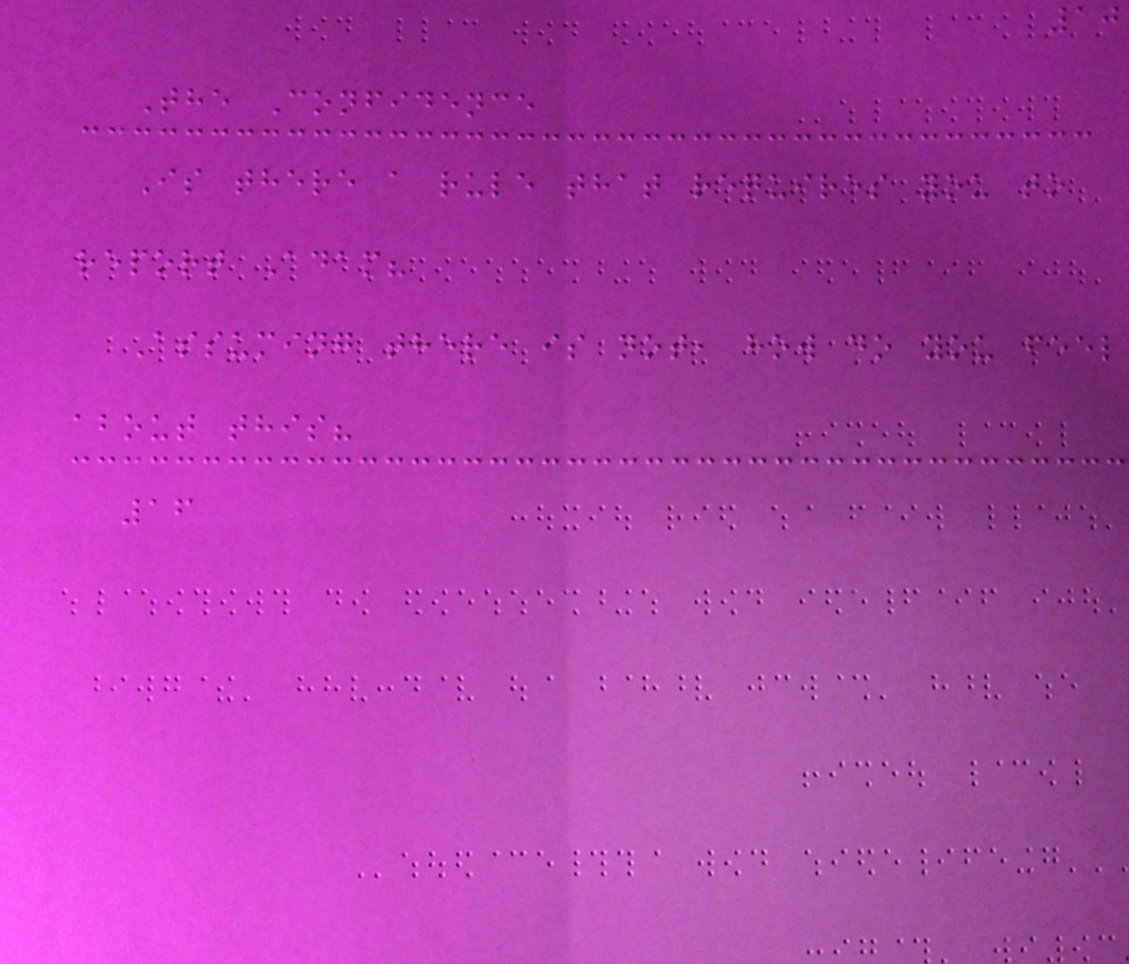10
The Confidence
Is there a rule that requires you to
report Adam?
Assuming there is not, how do you feel
about this?
16
